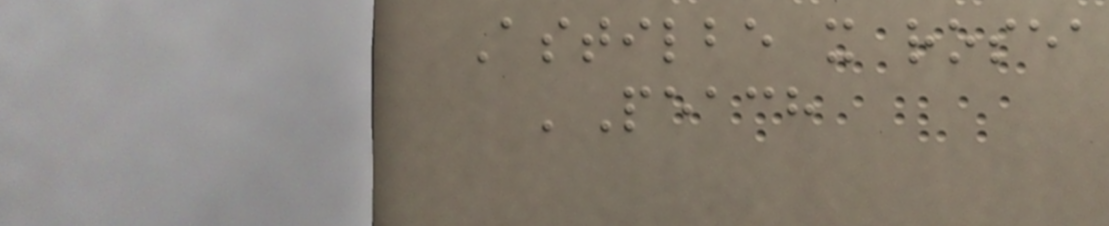Astilbe x rosea
'Peach
